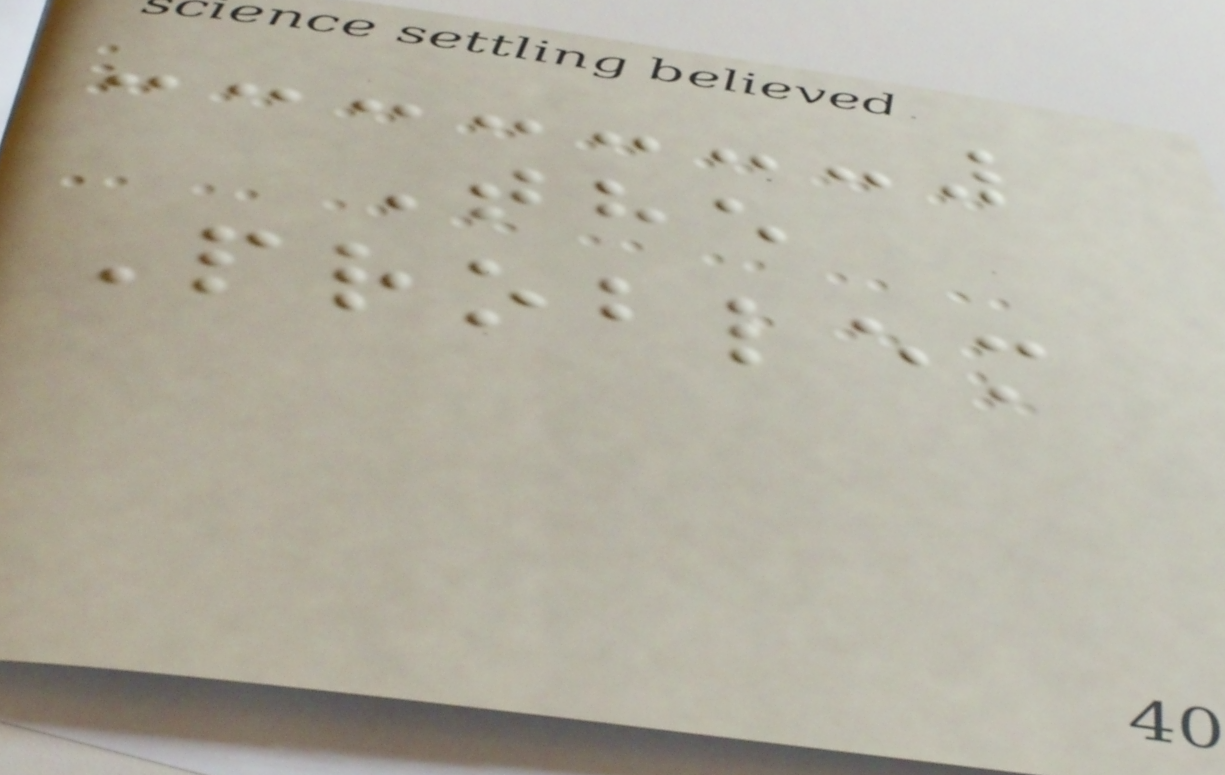The
Problem
